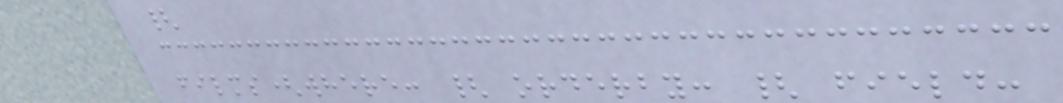{
films(where: { orderby: { field:
